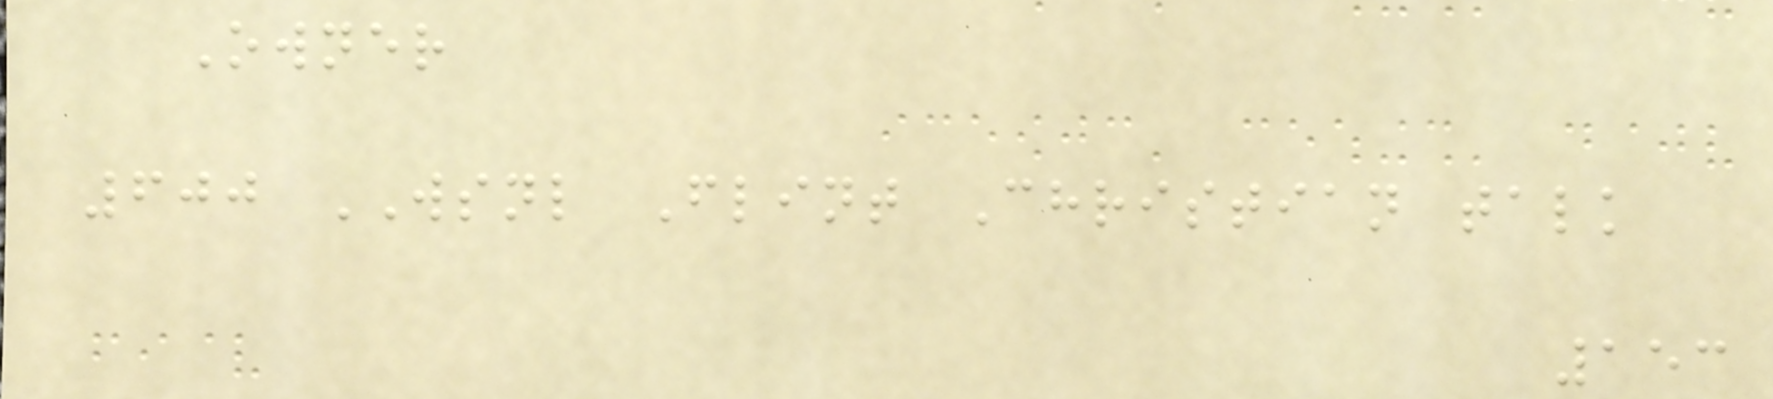Owner
600 WSNL Flint Christian talk
153
